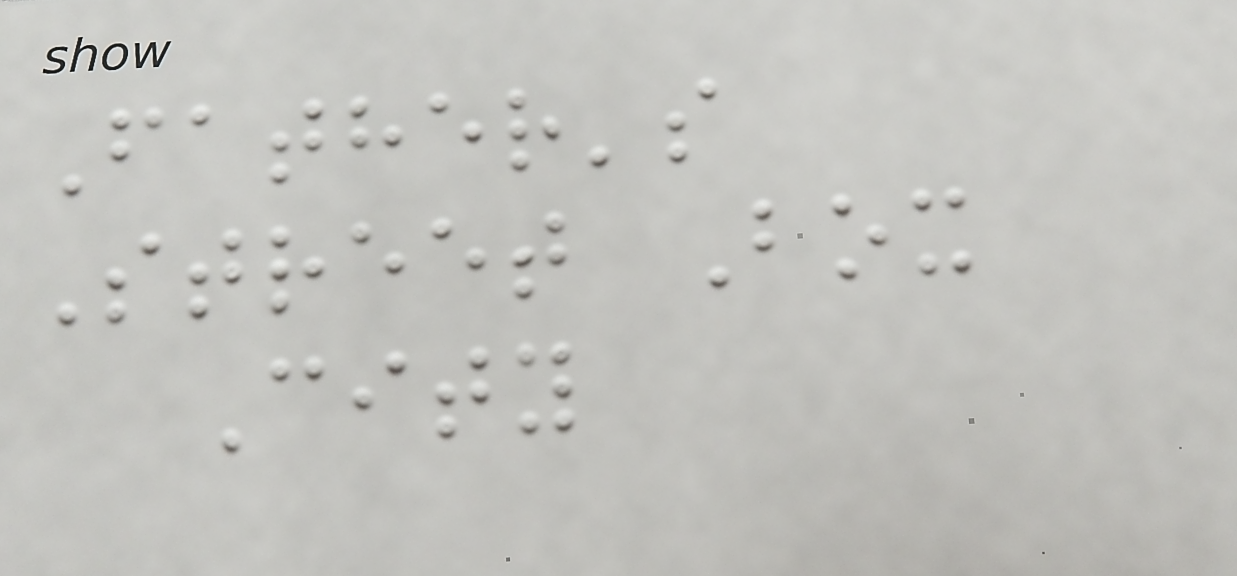Father's
Street Box
City
